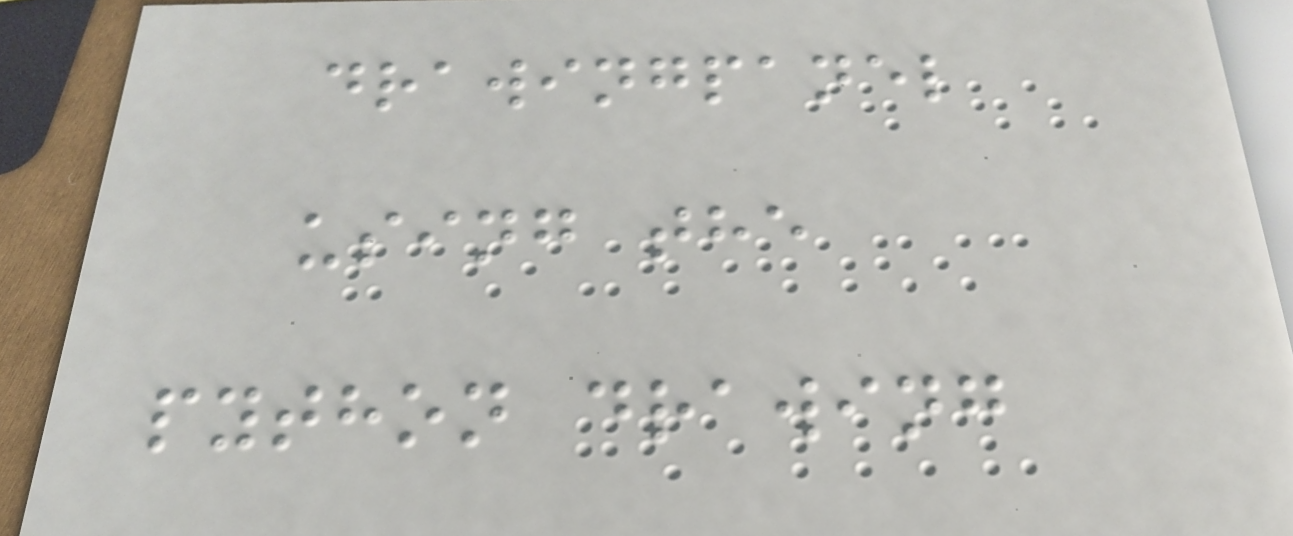drawingpanel
using the
python drawing
